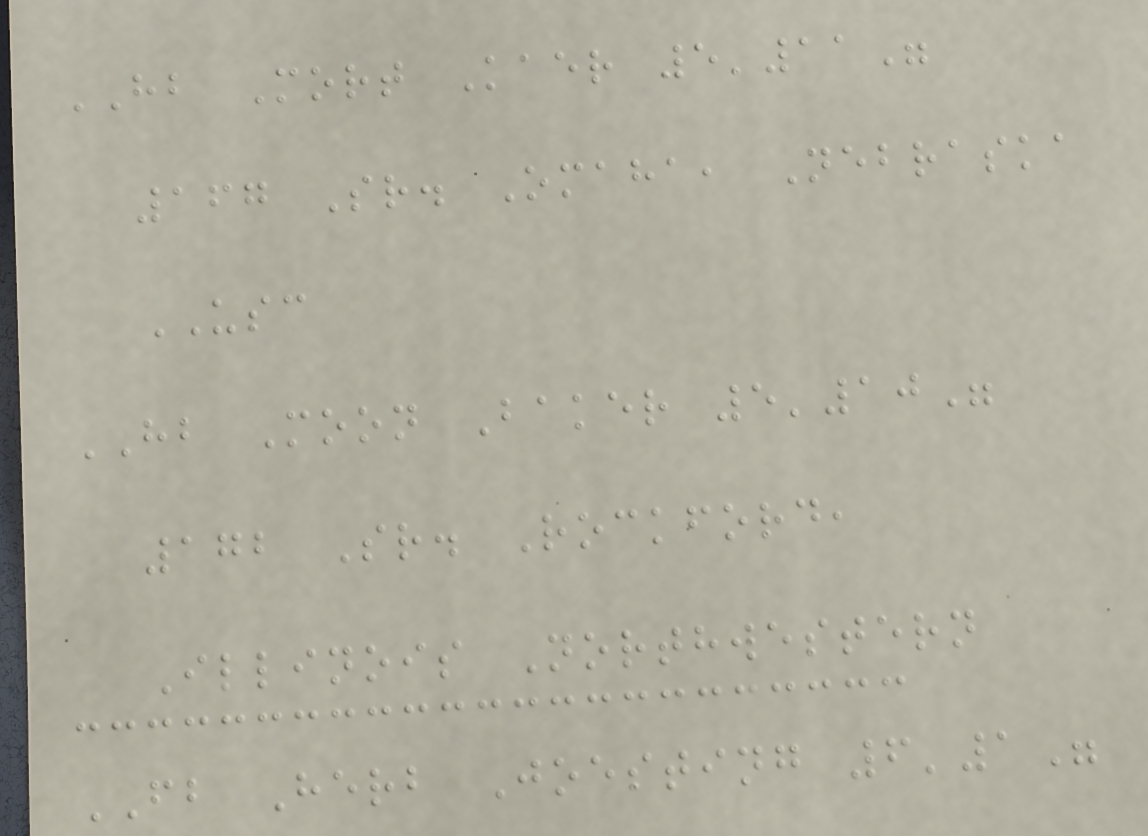HB Mort Kaer 5'11"
167 Sr. Omaha, Nebraska
USC
HB Moon Baker 5'10"
172 Sr. Rockford,
Illinois Northwestern
FB Herb Joesting 6'1"
